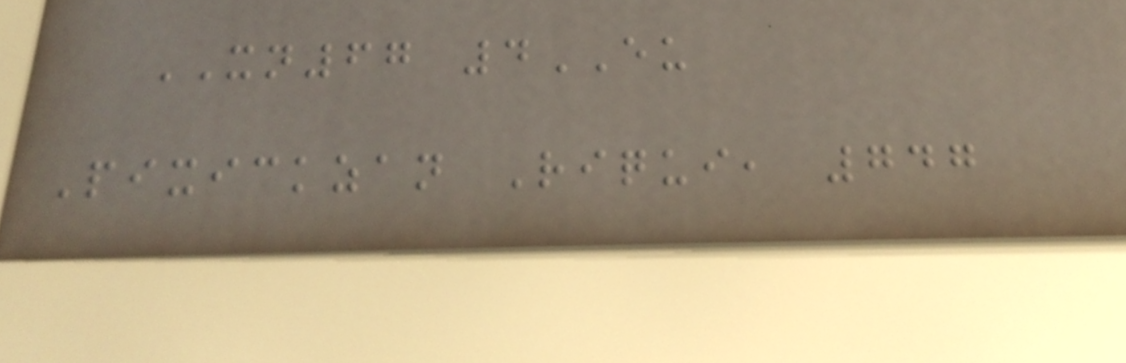XN67 4EU
Pixickzan Riqui, 747
